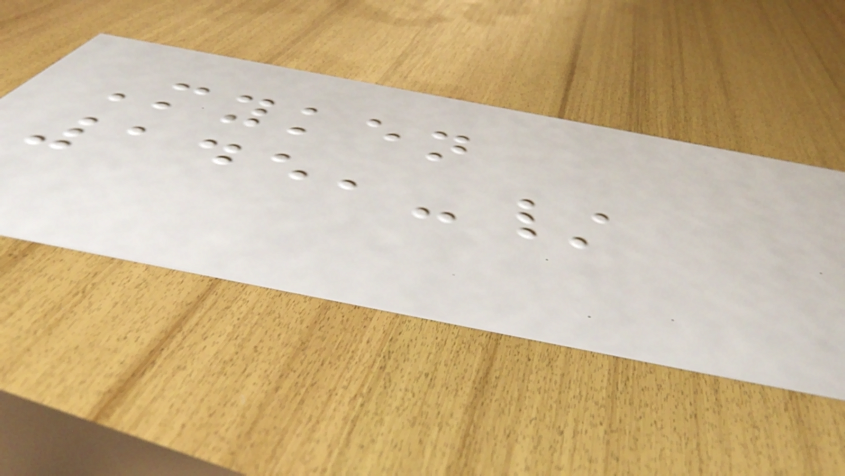Myken
145,-/
